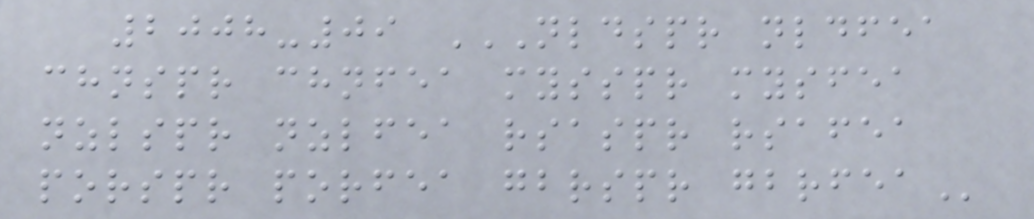2008-09 NLDSPR NLDFEA
CHNSPR CHNFEA MYSSPR MYSFEA
NZLSPR NZLFEA RSASPR RSAFEA
PORSPR PORFEA GBRSPR GBRFEA
